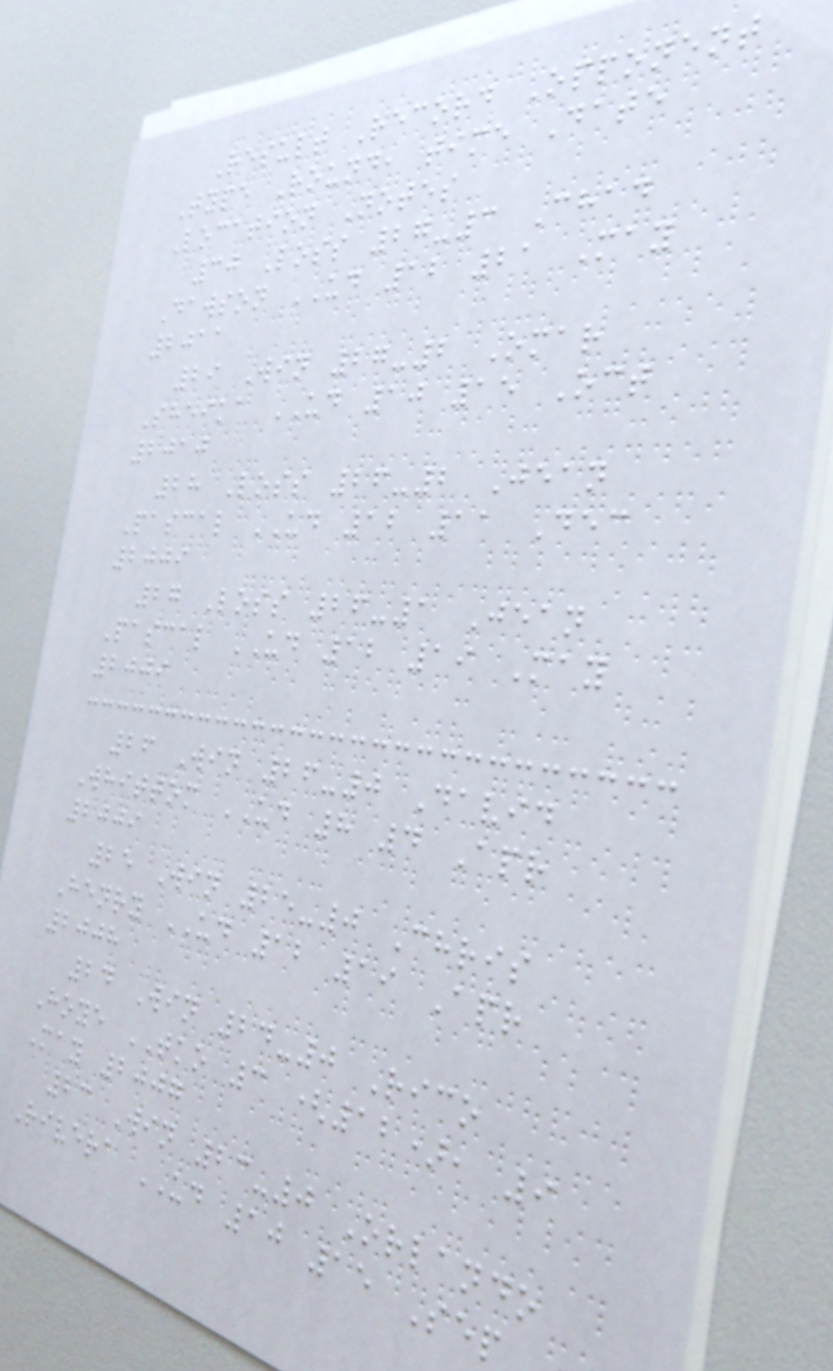Result Record Opponent
Type Round, time Date
Location Notes
30 Loss 27-3 Chad
Dawson UD 12 21 May
2011
29 Win 27-2 Omar
Sheika UD 10 15 Oct
2010
28 Loss 26-2 Jean
Pascal UD 12 11 Dec
2009
27 Loss 26-1 Jean
Pascal UD 12 19 May
2009
26 Win 26-0 David
Whittom UD 8 4 Apr
2009
25 Win 25-0 Chris
Henry UD 12 19 Apr
2008
24 Win 24-0 Rico
Hoye TKO 3 (12), 9
May 2007
23 Win 23-0 Orlando
Rivera UD 10 15 Sep
